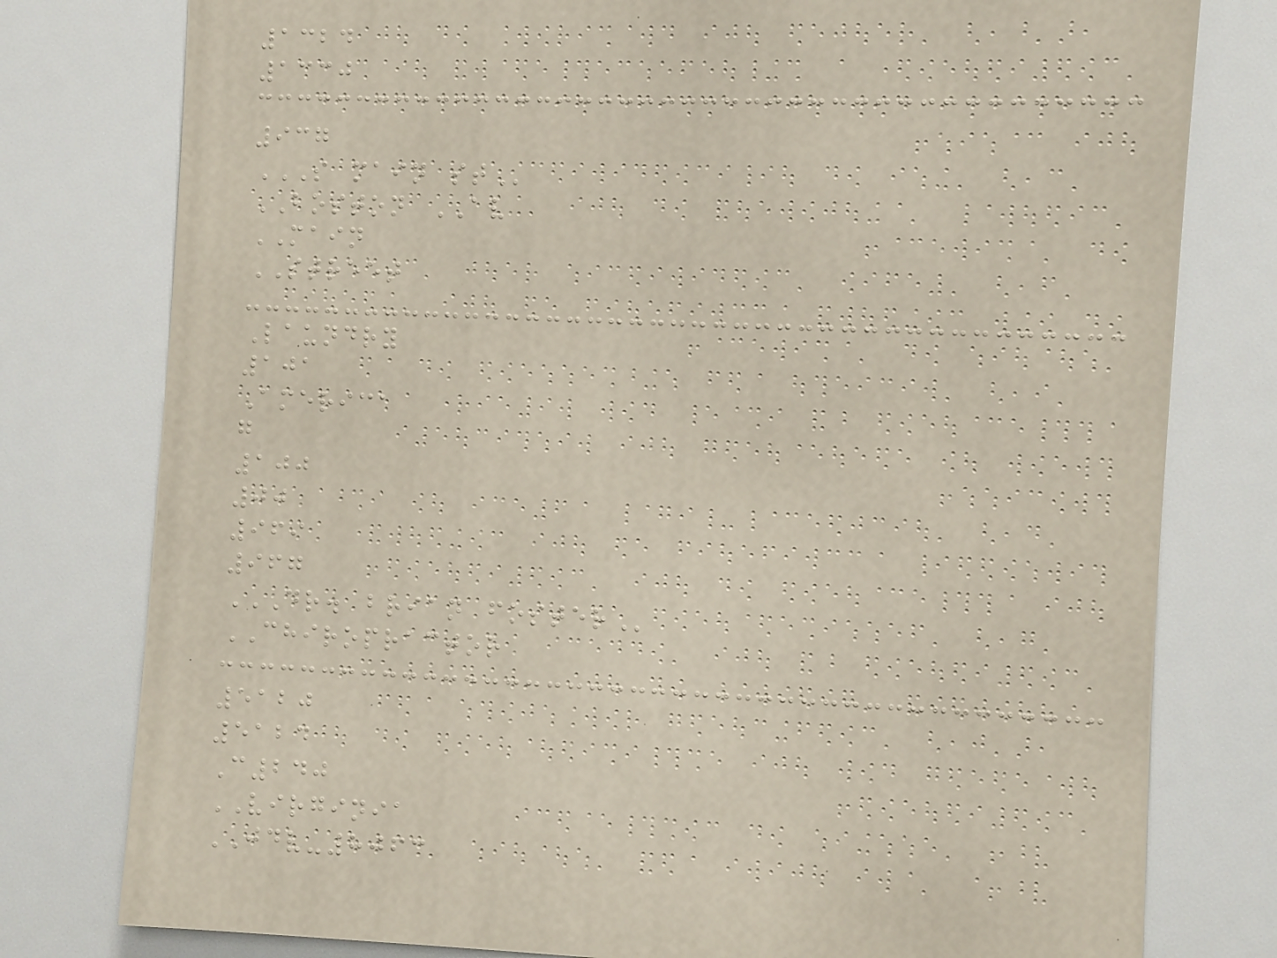1324
1330
937
S MAIN ST
BOSTON AV
MAIN
STREET
Laundry
101
America
g
100
00
969
967
DR. BRIAN FOSTER
CHIROPRACTOR
5120
5124
C240
VIRGINIA
JDV-8063
